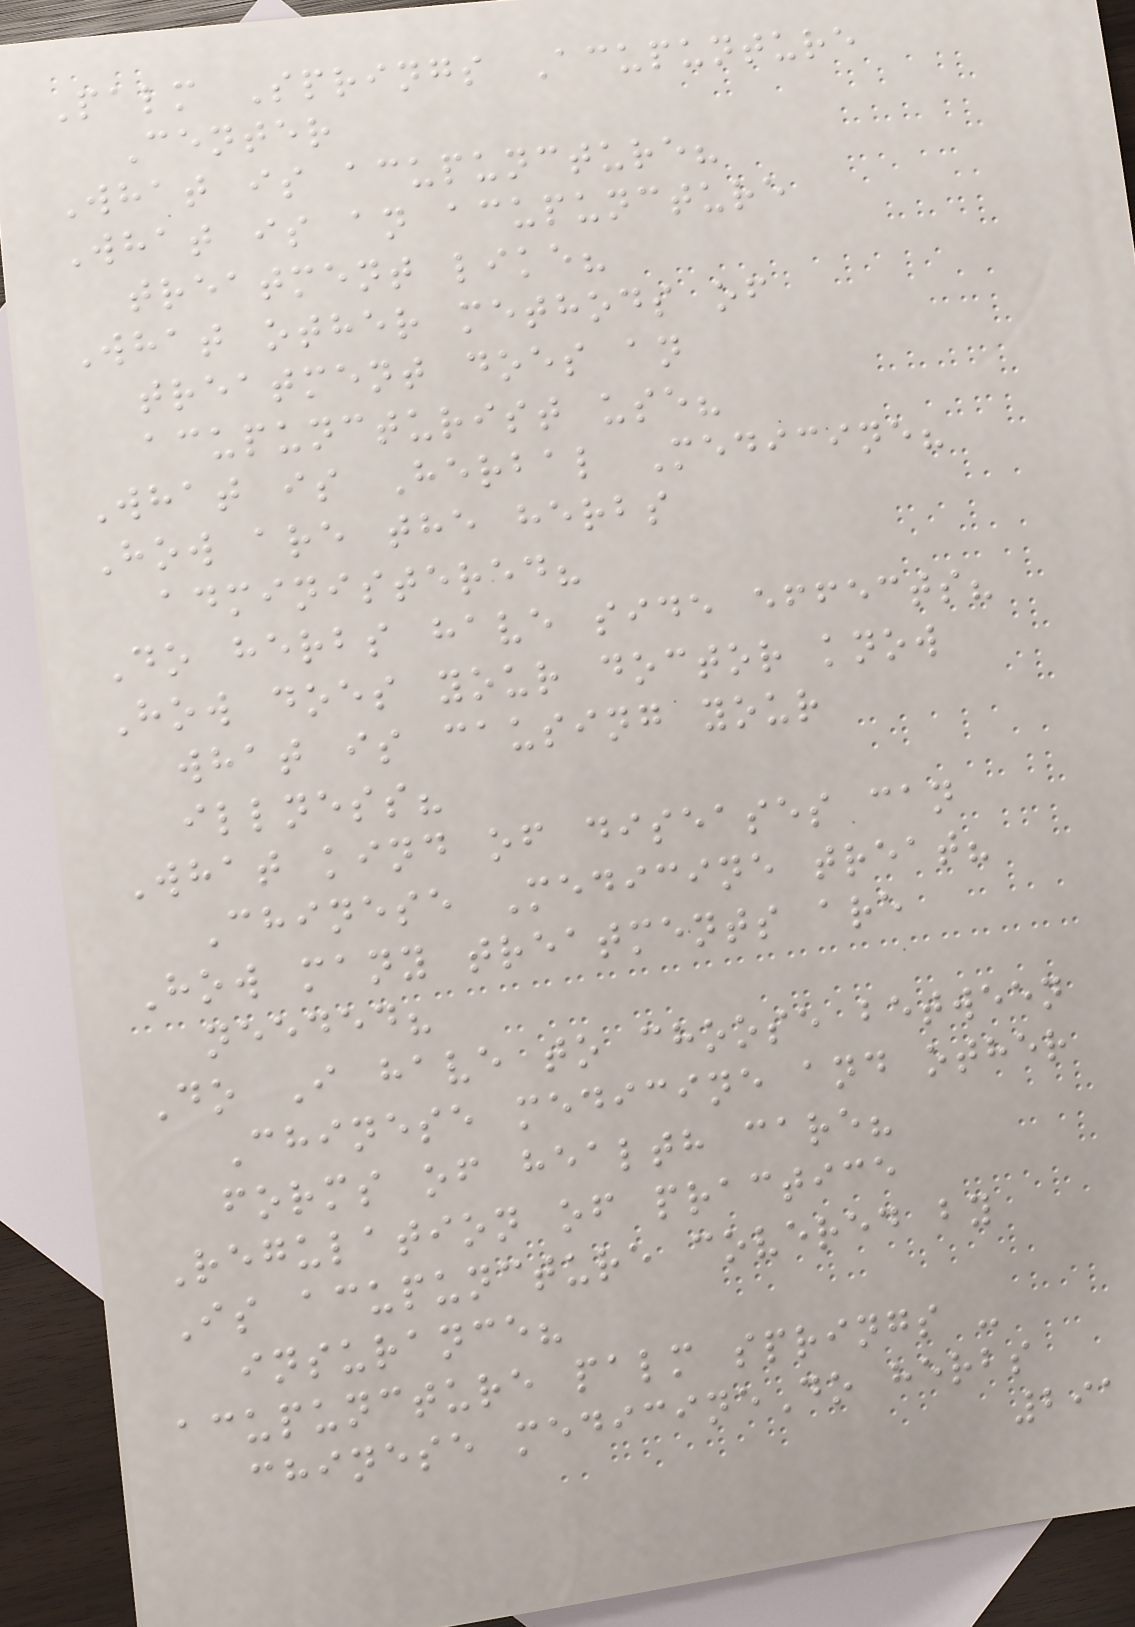Palm Springs Acupunture
Center
What is acupuncture?
What is an acupuncture
treatment like?
What other methods of
treatment does an
acupuncturist use?
What is Herbal Medicine?
How are the herbs
administered?
Do herbs have side effects?
How does your doctor know
what is causing your
illness?
What kind of diseases can
Chinese Medicine treat?
How many treatments are
needed?
Do I have to choose between
Chinese medicine and other
forms of health care?
Regulation of practice
Is acupuncture covered by
insurance?
acupuncture palm springs -
chinese medicineDo herbs
291
